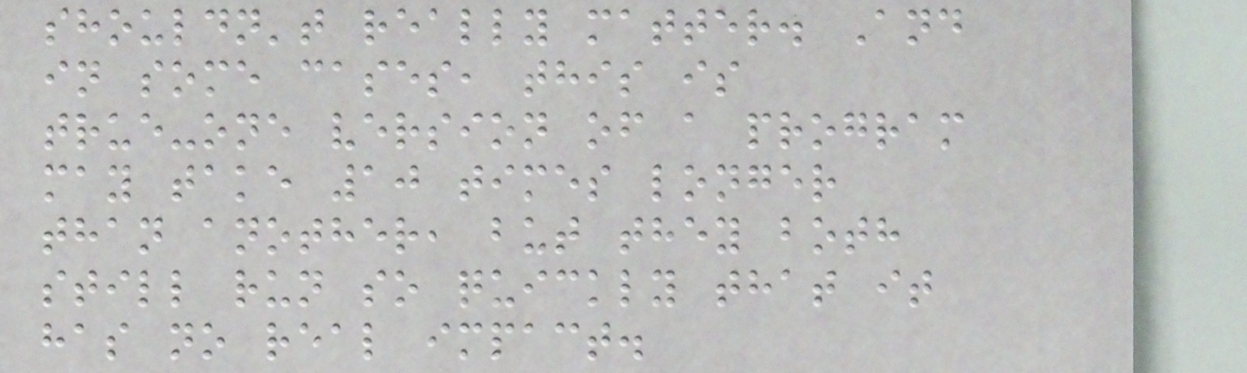shouldn't really matter. And
in some cases, this is
true-one version of a program
may take 10 times longer
than another, but they both
still run so quickly that it
has no real impact.
